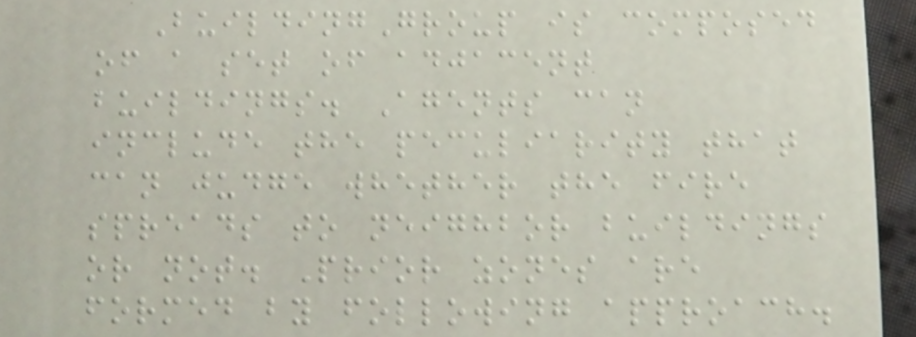BuildingGroup is composed
of a set of adjacent
buildings. Agents can
include the peculiarity that
can judge whether the fire
spreads to neighbor buildings
or not. Prior zones are
formed by following approach.
